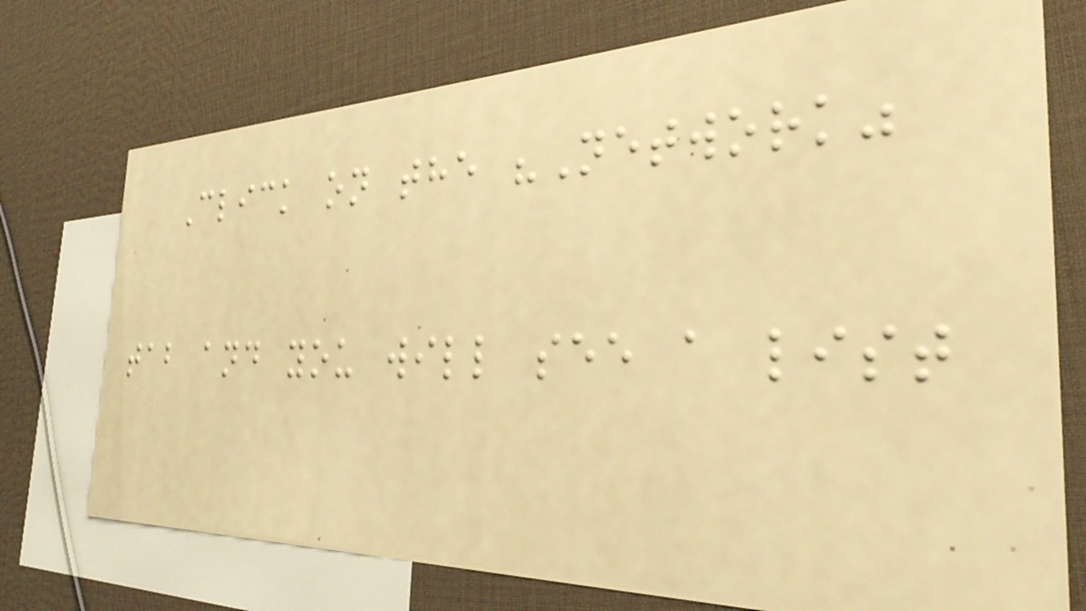Click on the "Network"
tab and you will see a list
